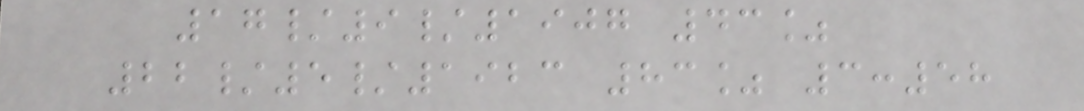17/9/1907 43%
22/5/1923 83% 3:58
